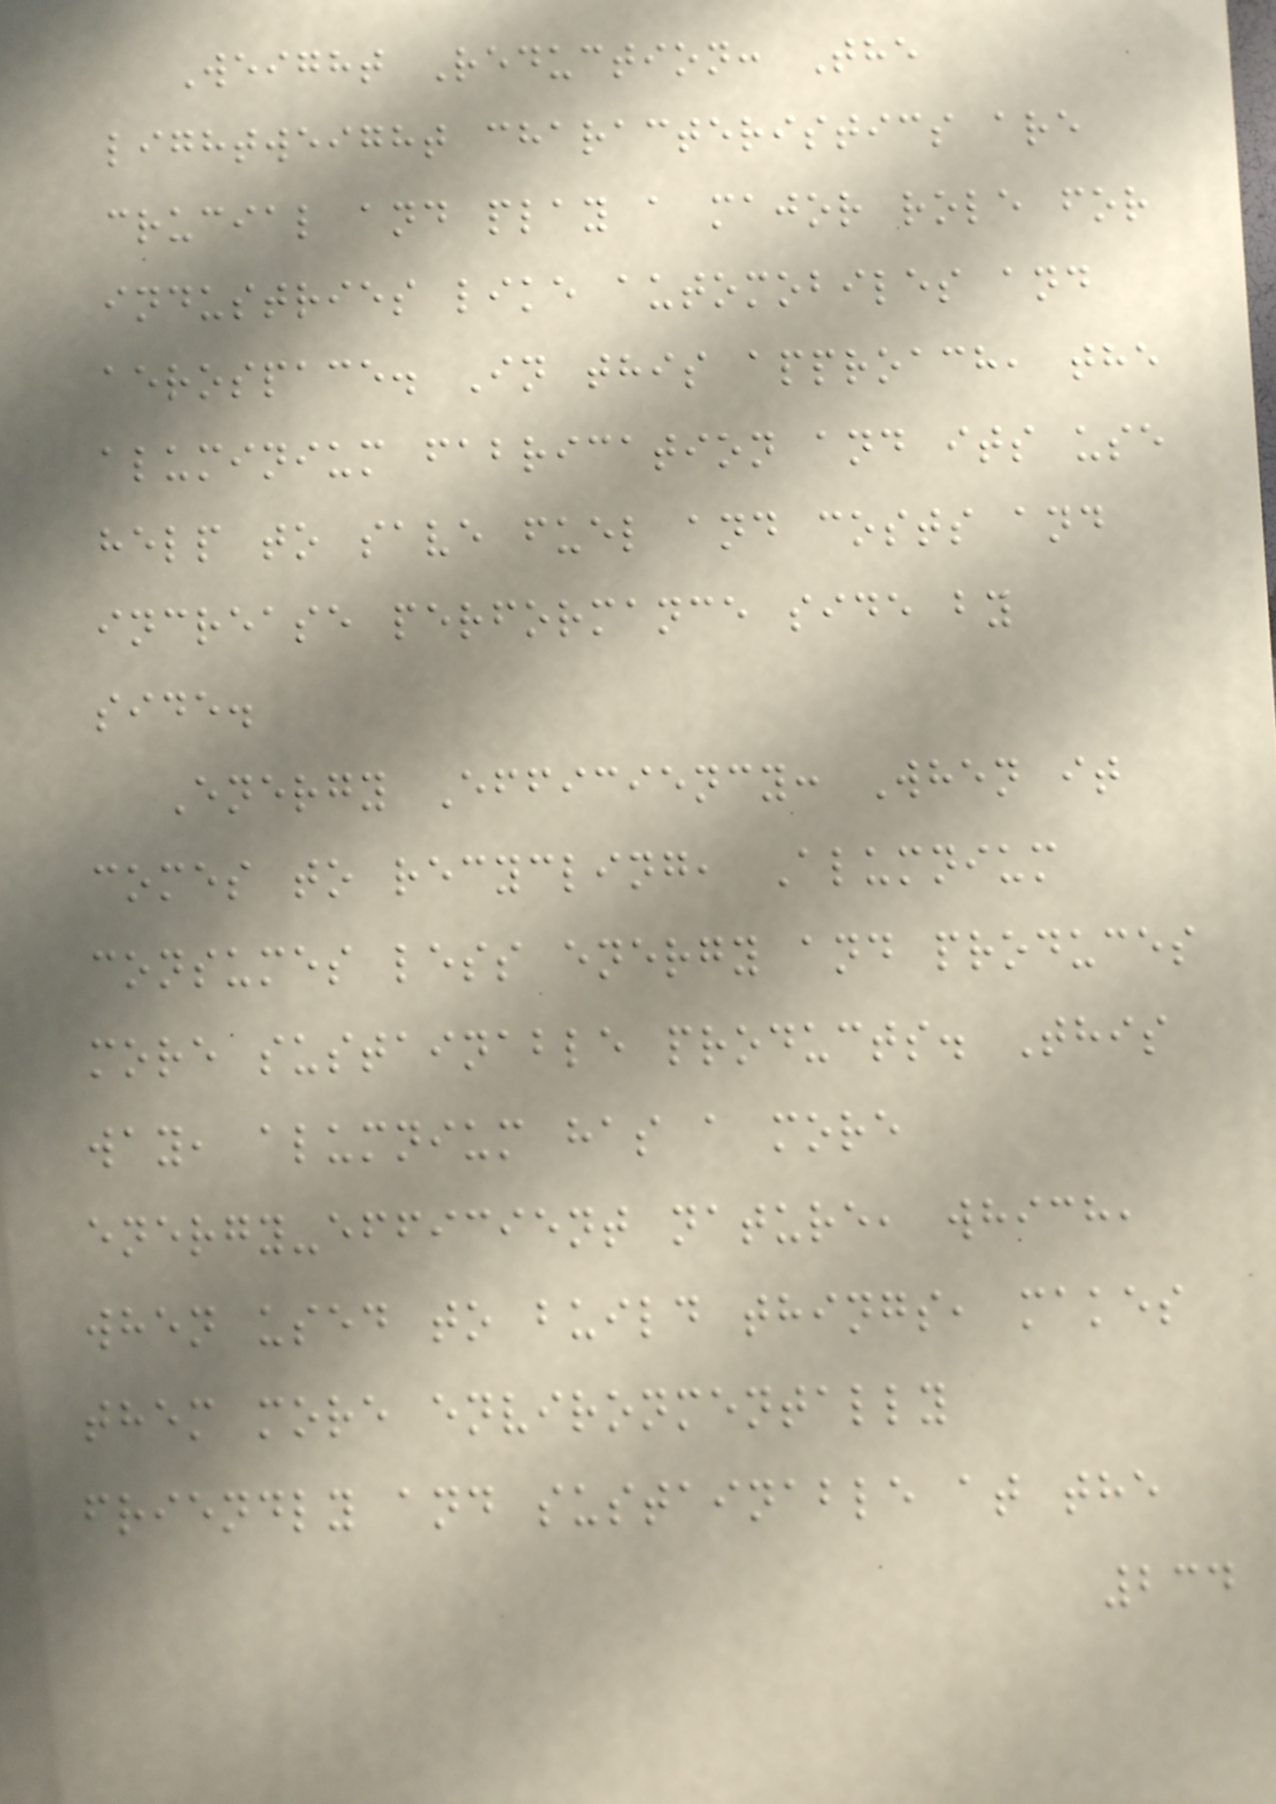Weight Reduction: The
lightweight characteristics are
crucial and play a major role for
industries like automobiles and
aerospace. In this approach, the
aluminium fabrication and its use
help to save fuel and costs and
increase performance side by
side.
Energy Efficiency: When it
comes to recycling, Alumnium
consumes less energy and produces
more sustainable products. This
way, alumnium has a more
energy-efficient nature, which,
when used to build things, makes
them more environmentally
friendly and sustainable at the
234
